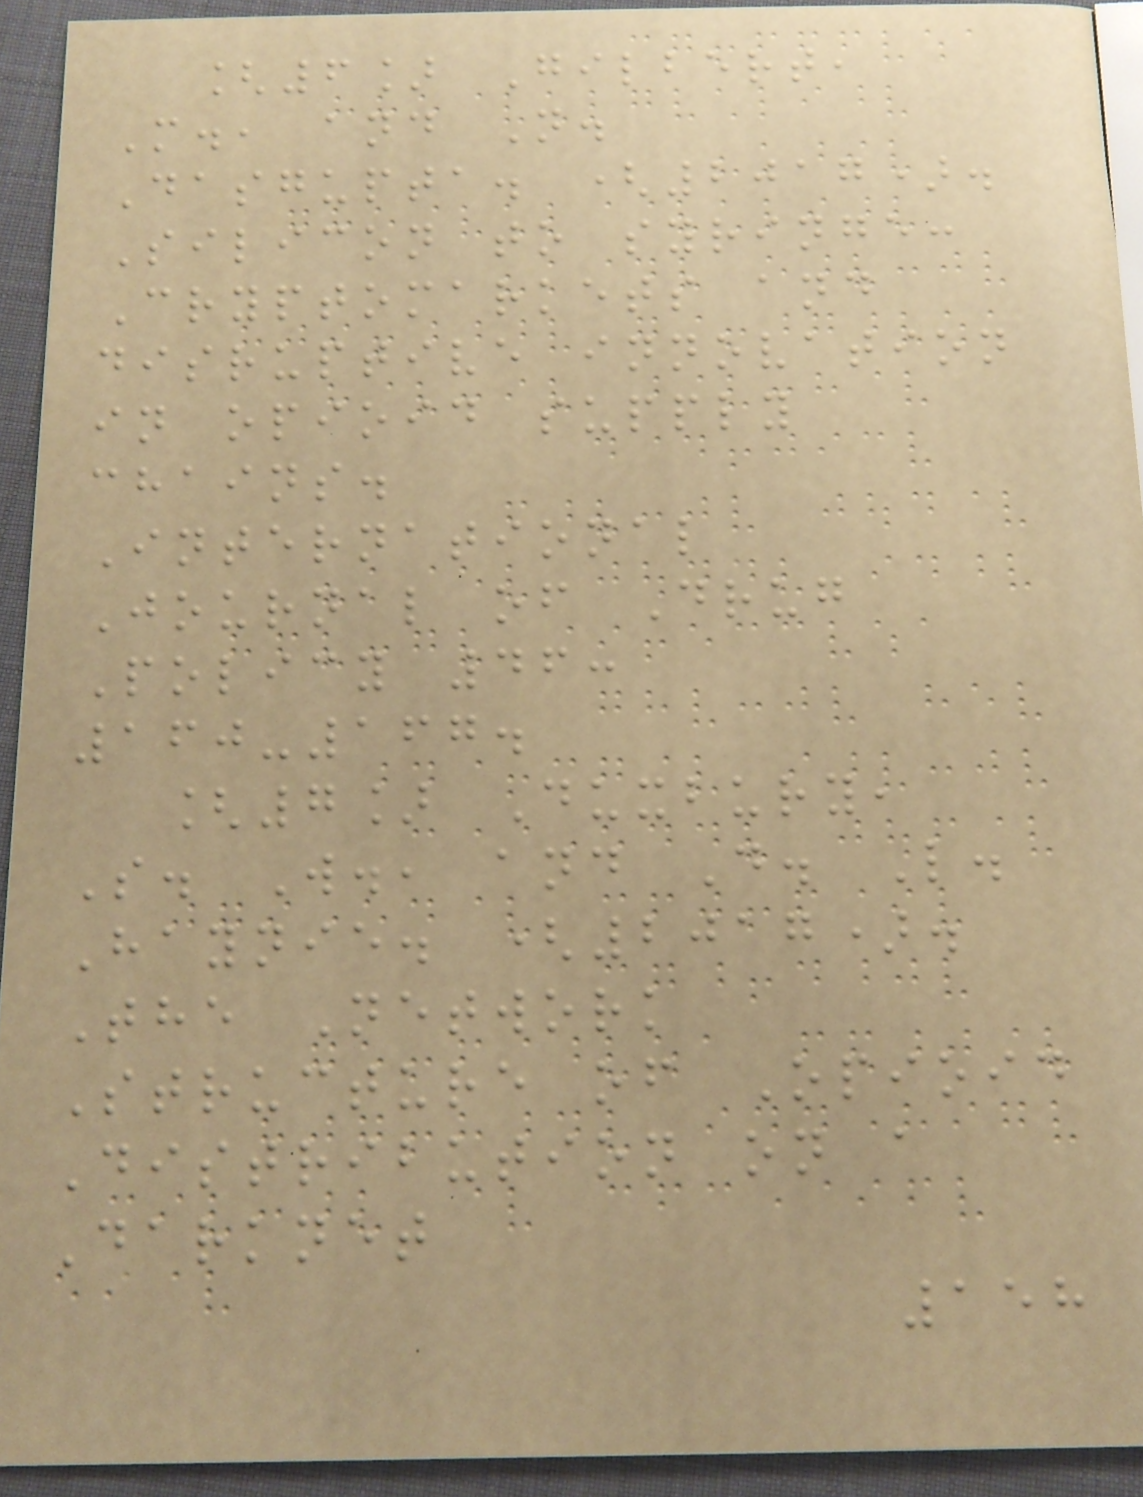[6] Gilbert,
M., and N.
Dasgupta. (2017).
Silicon to syringe:
Cryptomarkets and
disruptive innovation
in opioid supply
chains.
International
Journal of Drug
Policy 46:
160-167.
[7] Duxbury,
S. W., and D. L.
Haynie. (2017).
The Network
Structure of Opioid
Distribution on a
Darknet
158
